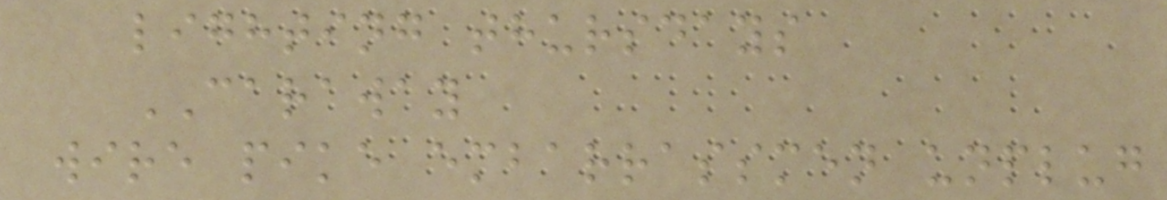lighting thursdays
CARAWAY
wire pike embarrassmen unplug
